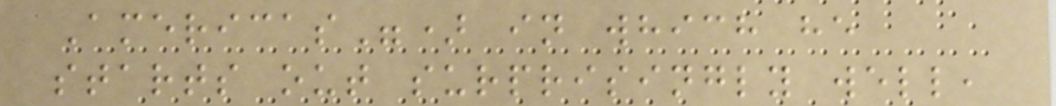Americas") in which he
starts out surprisingly well,
